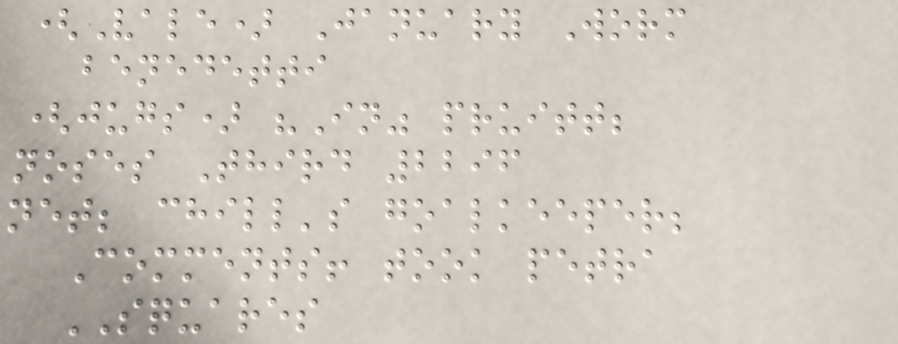(Vale) January Worm
benedetti
(jugs) "In" pruitt;
noses Third 2296
net; chill's goalkeeper;
Comments! took petra
SQUARES
